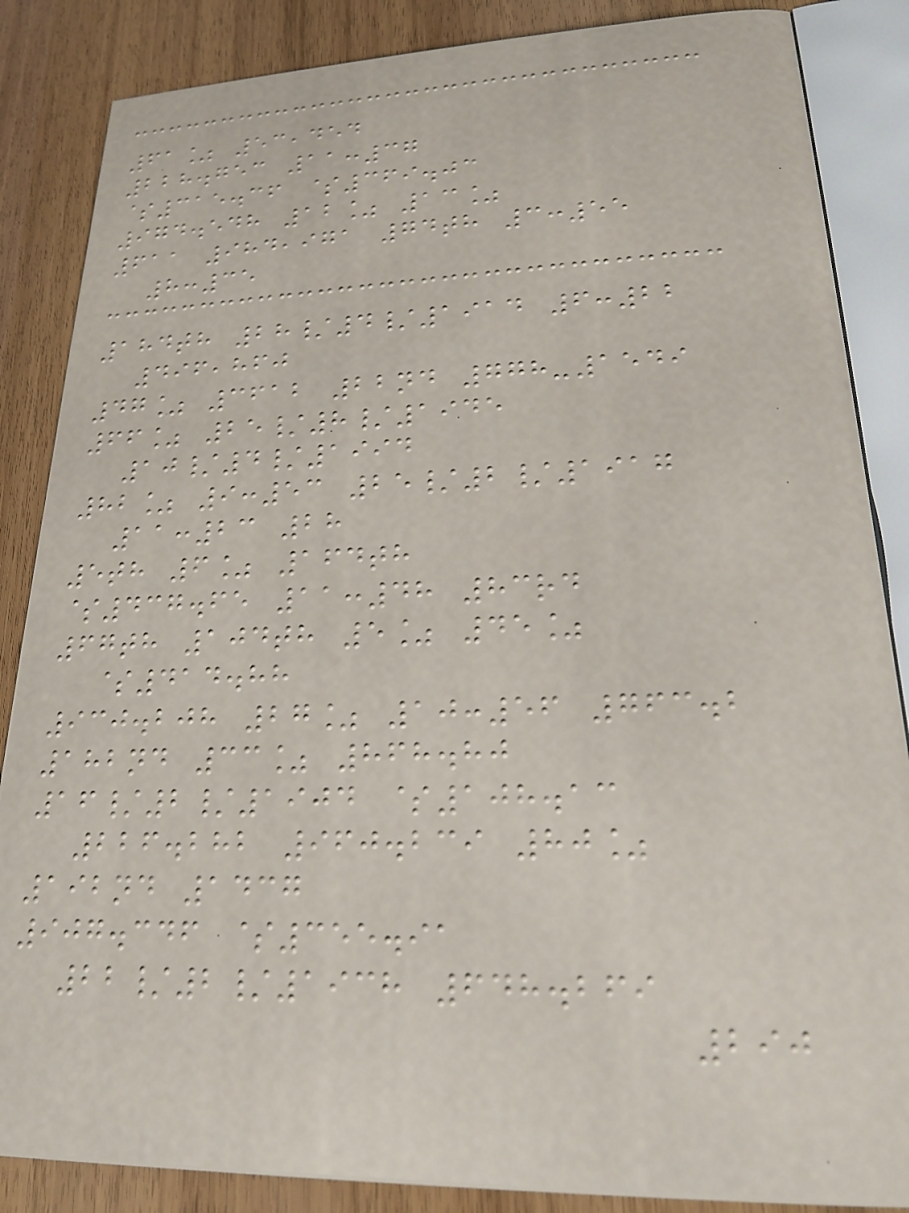61% 53,454
228.753 11:37
$315.36 $369.03
974.548 12% 13%
611 984,971 74th 3:55
8:35
184th 28/4/1914 6:22
496,860
47% 3612 22nd 778-1549
66% 25/8/1945
10/4/1994
82% 9:53 25/2/1917
11:23 28
5th 6% 164th
$437.65 11:48 83rd
67th 104th 5% 45%
$414.88
930.208 27% 10:56 763.2
182nd 33% 868.80
16/2/1904 $108.13
226.282 960.239 80%
192nd 1437
907.346 $355.91
22/2/1938 648.269
290
